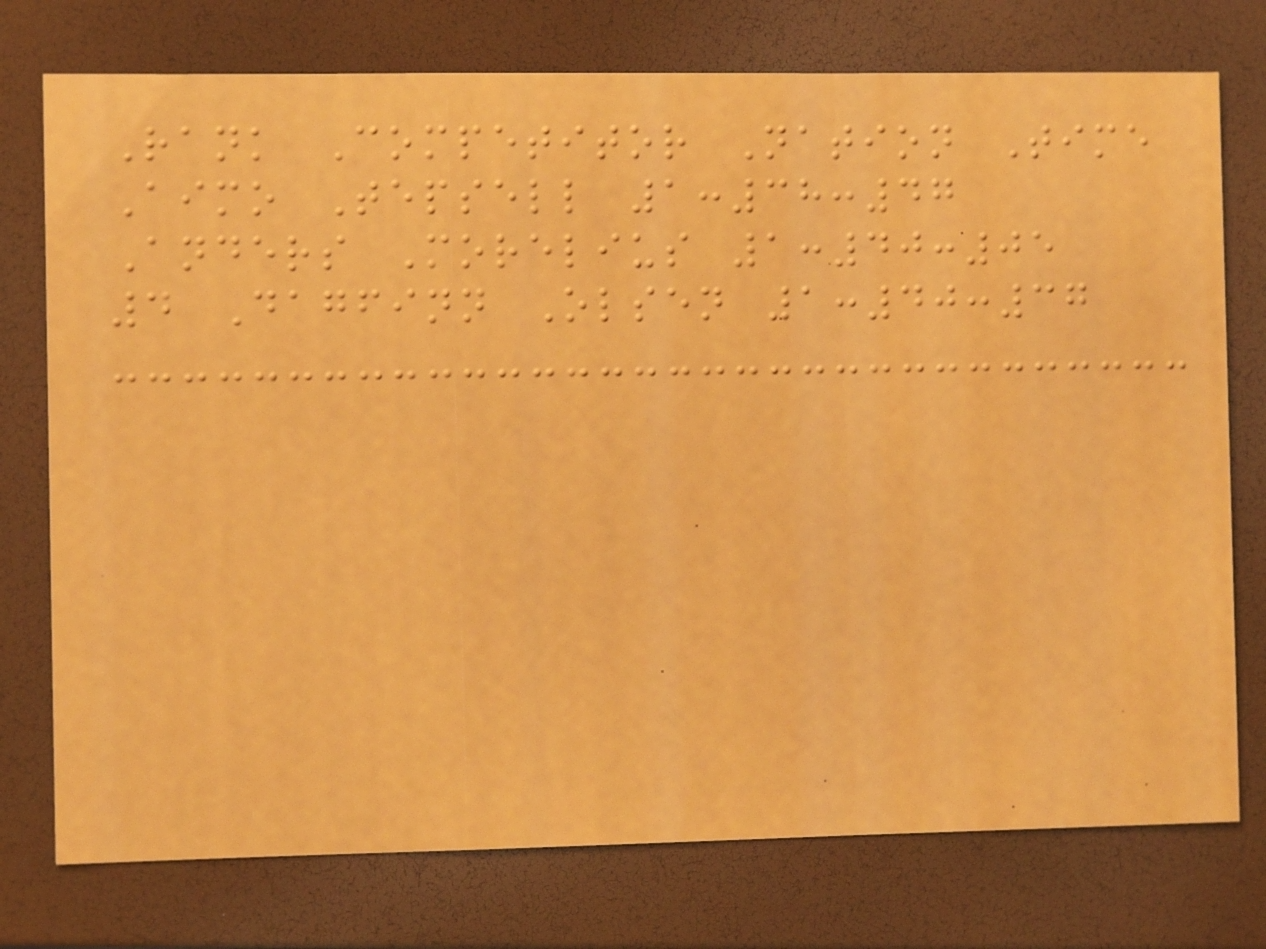Rank Competitor Nation Time
Aimo Tepsell 1:38:47
Anders Morelius 1:40:05
4 Dagfinn Olsen 1:40:37
